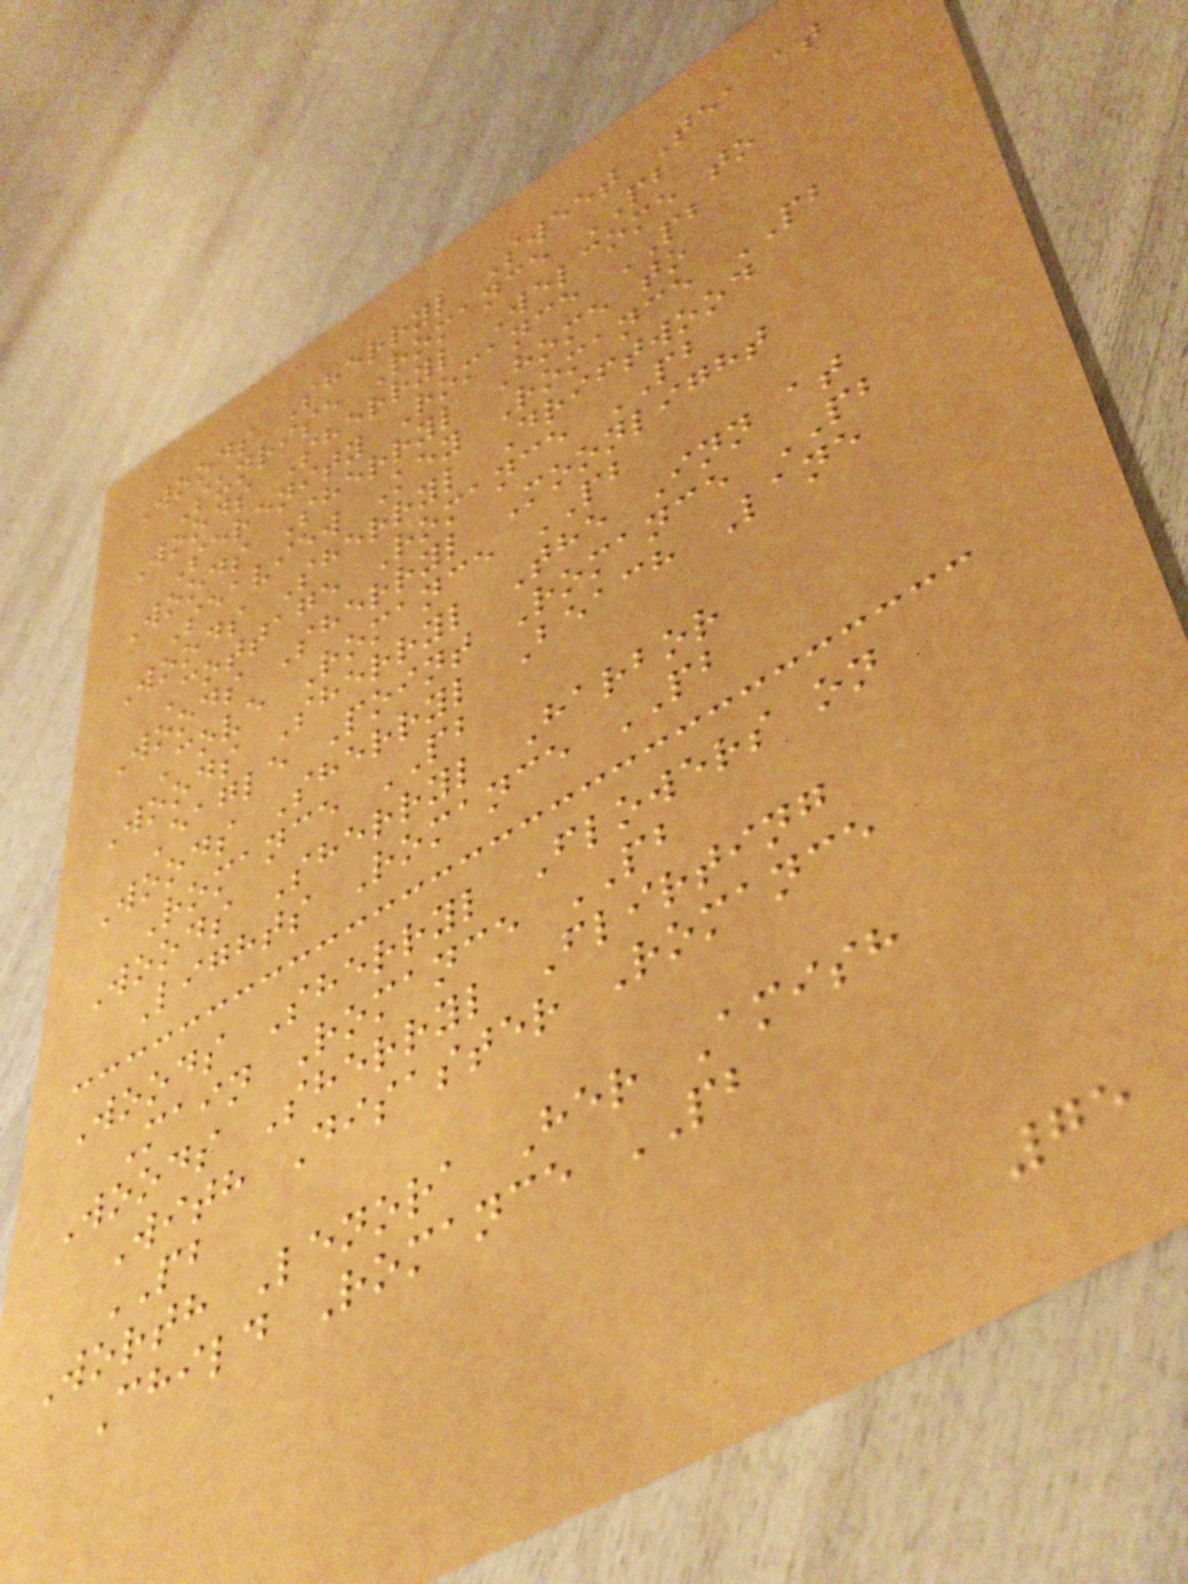Woods Sherryl Sweet Tea at
Sunrise Romance PB
Woods Sherryl Welcome to
Serenity Romance PB
Woods Sherryl Home to
Seaview Key Romance PB
Woods Sherryl Driftwood
Cottage Romance PB
Woods Sherryl Moonlight
Cove Romance PB
Woods Sherryl The Inn at
Eagle Point Romance PB
Woods Sherryl Beach Lane
Romance PB
Woods Sherryl Harbor
Lights Romance PB
Woods Sherryl Flowers on
Main Romance PB
Woods Sherryl Flirting
With Disaster Romance
PB
Worth Lenora Her Amish
Child Romance PB
75
